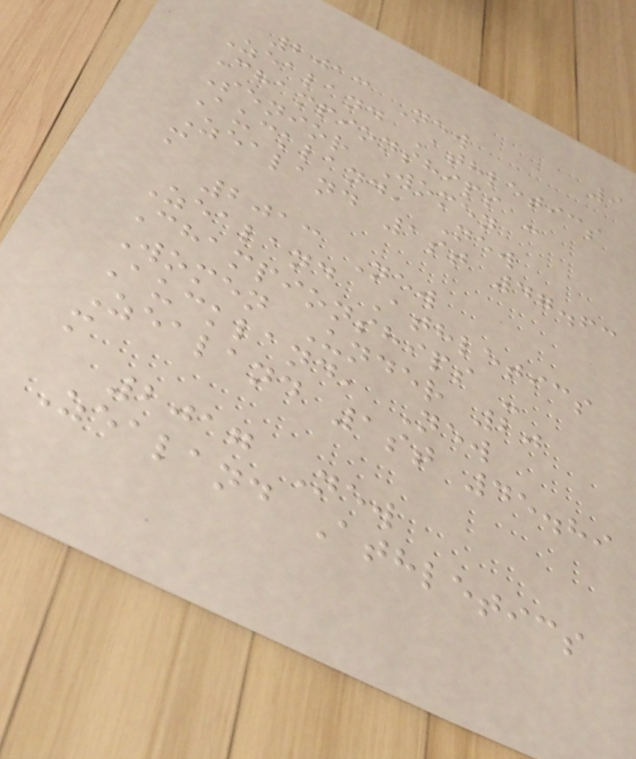9
2013 New
Zealand Athletics
Championships -
Senior Women
Auckland, New
Zealand 1st 47.63
m
2013 New
Zealand Athletics
Championships -
Women Under 20
Auckland, New
Zealand 1st 45.89
m
2017 New
Zealand Athletics
